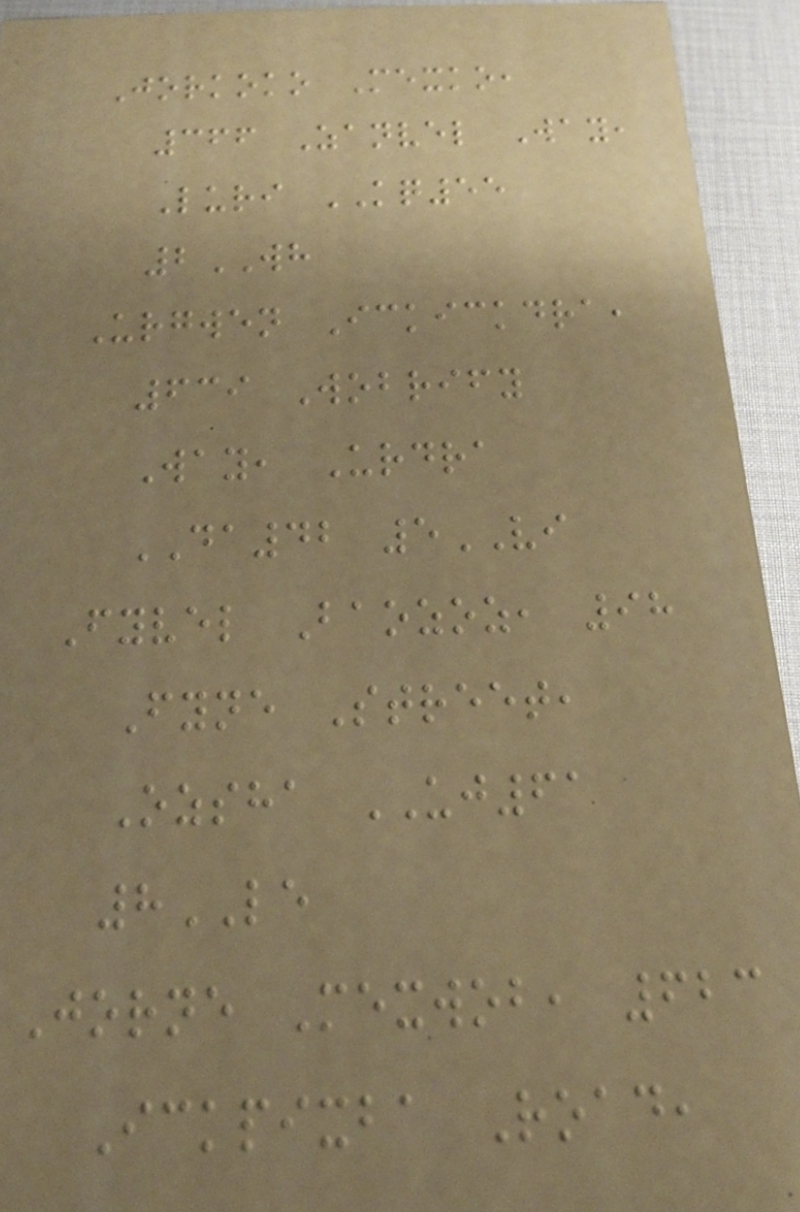Jorkoko Mexko,
366 Zanvel Way,
Luri KQ55
2WH
Urgwen Ickickdra,
639 Wobrify
Way, Urdra
DA42 5VI
Fyvel Baozoz, 98
Fyne Street,
Ozsha UJ61
8LE
Jorne Mexwob, 623
Ickpixba Road,
